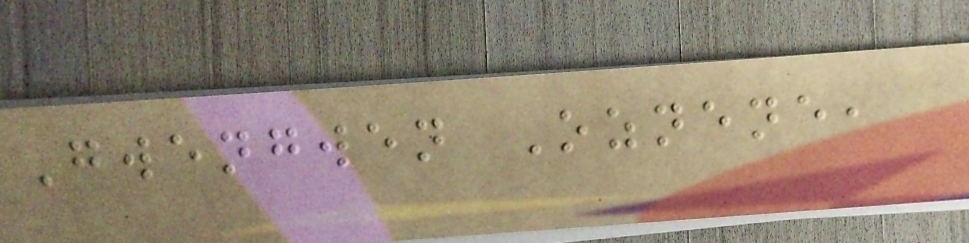Gwengwen Oznene,
